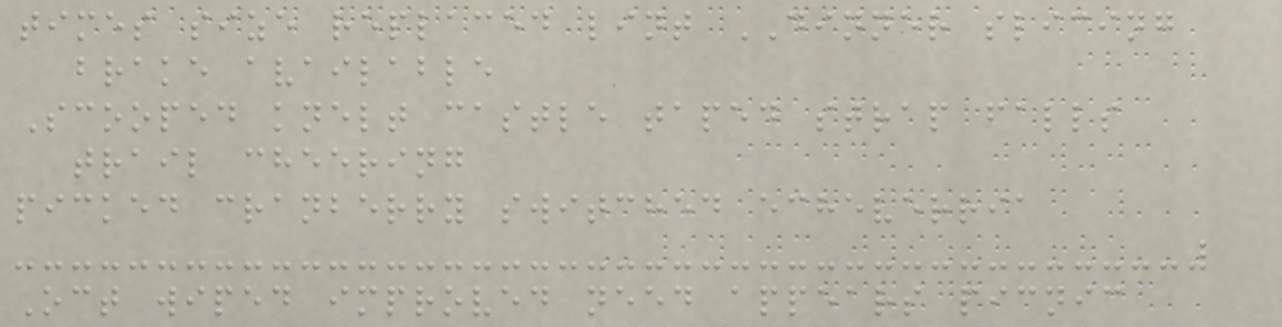times size replaced lint DINNER slicing
brake available
Scooped knelt castle taped strap falls
trail cheering
picked cranberry switched echeverria
Oct wiped improved need appears picnic
